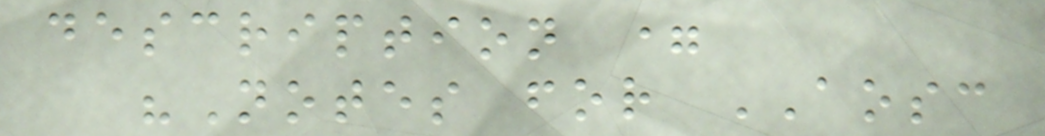description =
"Notes for AOSC
